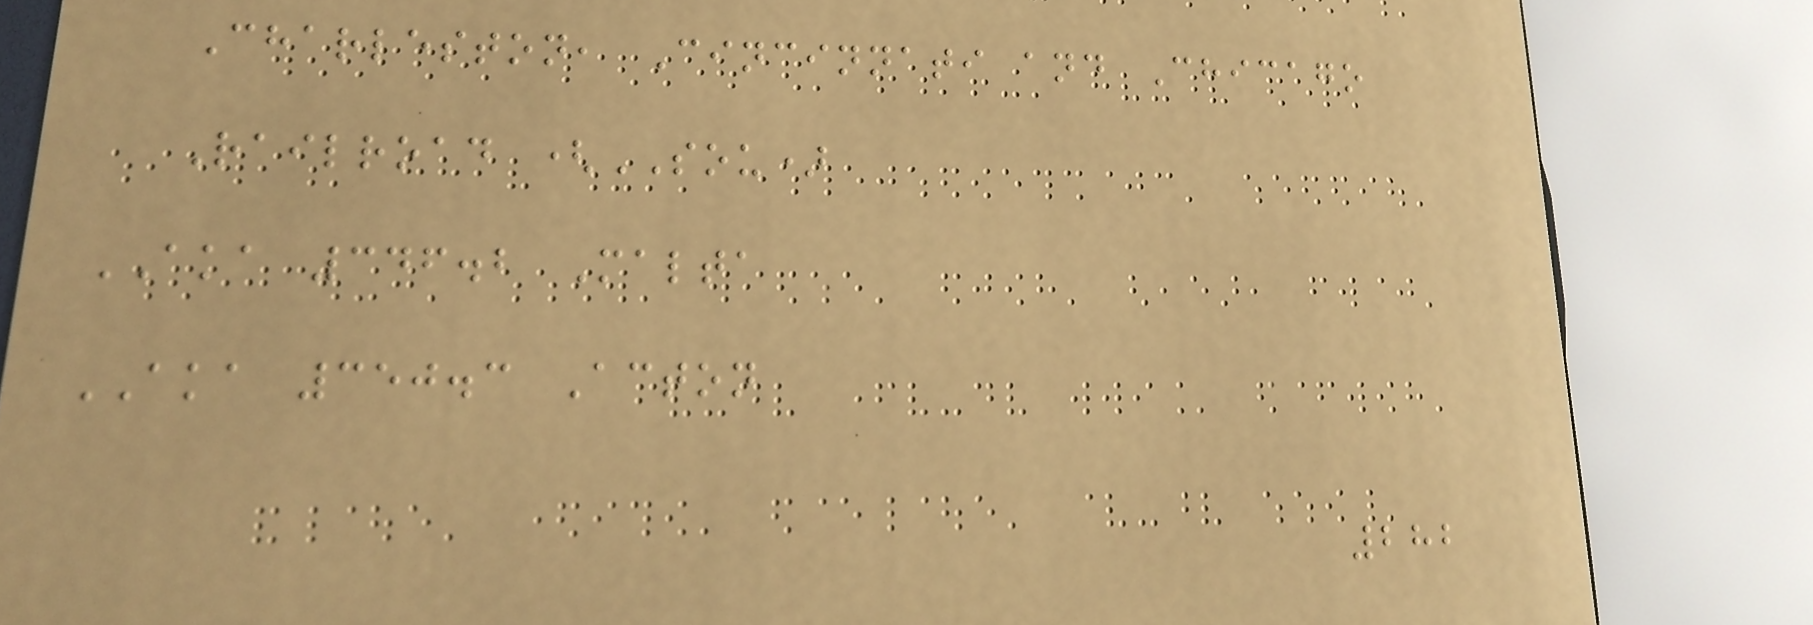Charleston, Cincinnati and Chicago
Railroad (SOU)
AKA 346.2 Malta
AKA 350.3 Acton
282
